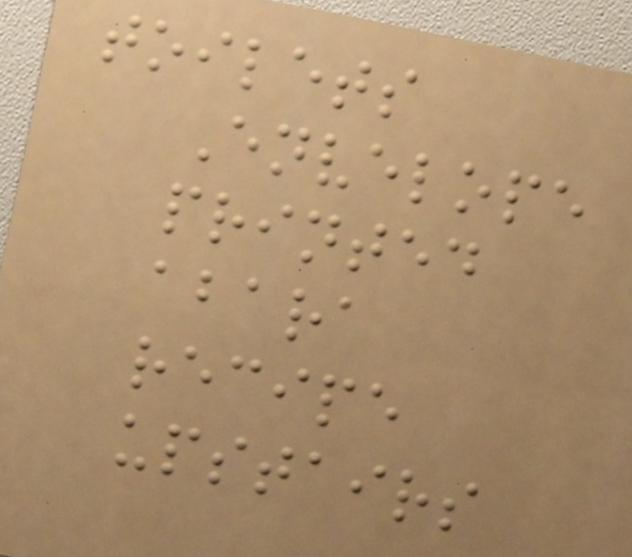toilets
Envelope
printed
abara
recipe
upstairs
